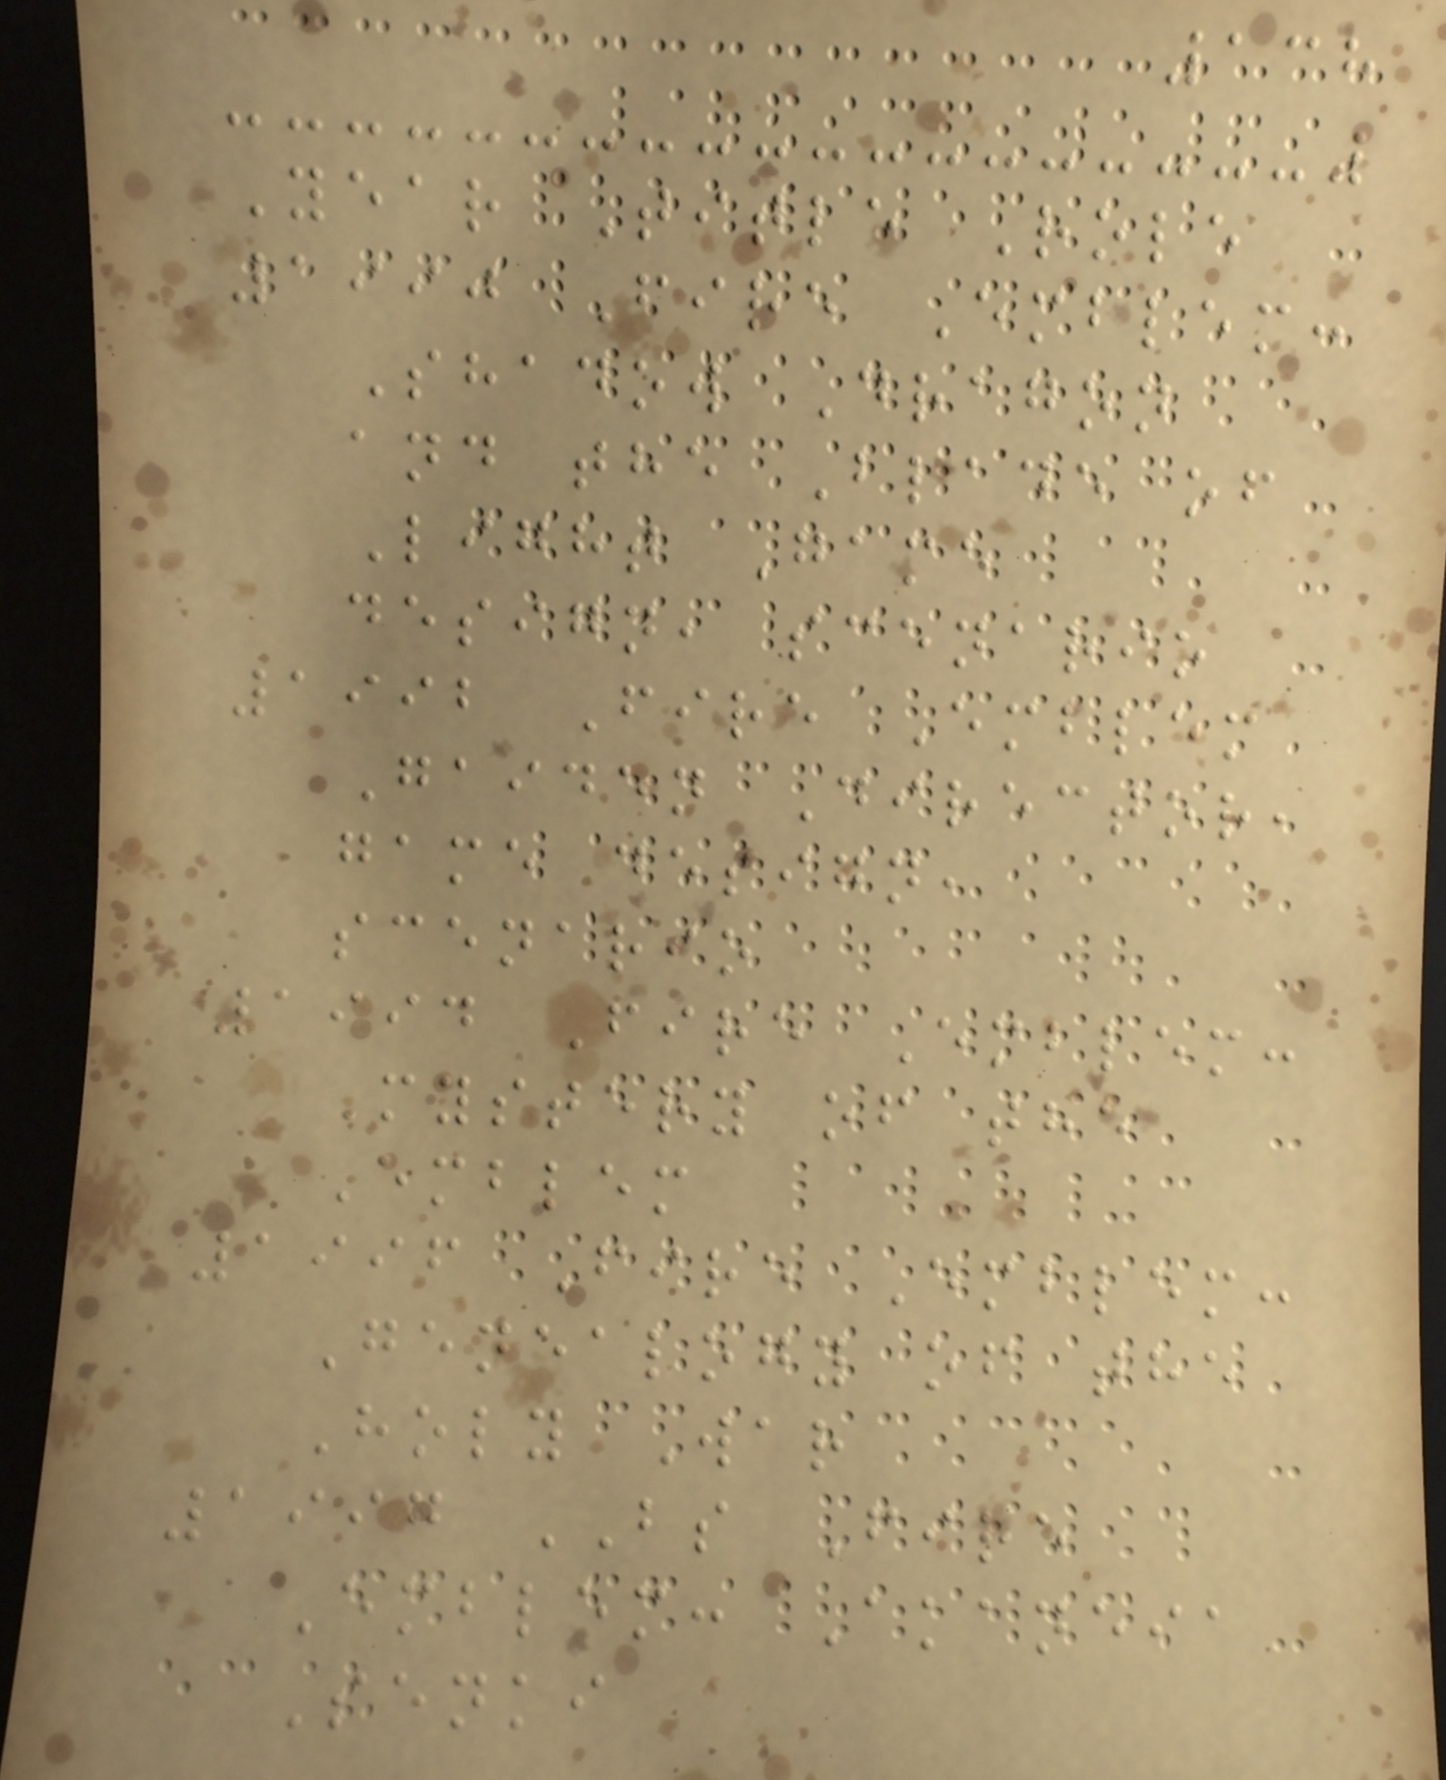138
Year Title Role
1990 Fire Emblem:
Shadow Dragon
and the Blade of
Light Game
design, scenario
1992 Fire Emblem
Gaiden Director,
game design,
scenario
1994 Fire Emblem:
Mystery of the
Emblem
1996 Fire Emblem:
Genealogy of the
Holy War
1997 BS Fire
Emblem: Akaneia
Senki
